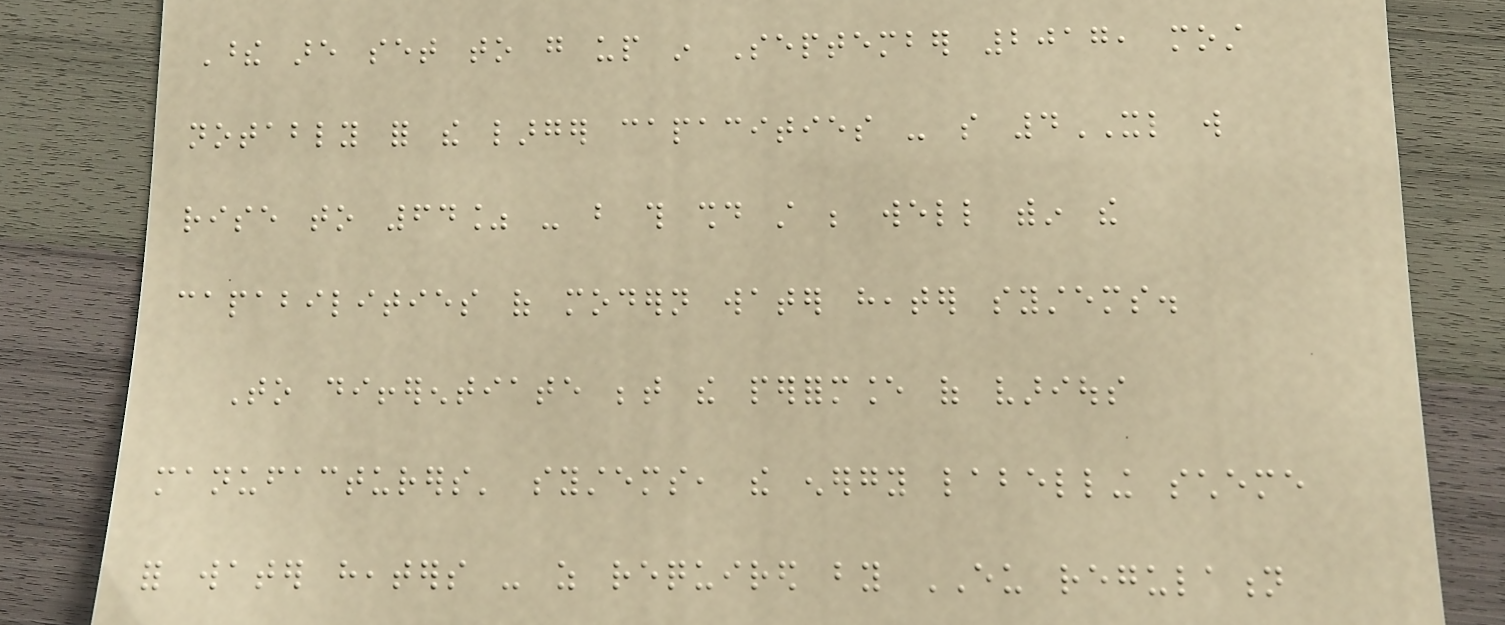These are set to go up in September 2017, most
notably for the larger capacities - so 4XL will
rise to 64% - but this should still be well within the
capabilities of modern water heater systems.
To differentiate between the performance of various
manufacturers' systems, the energy labelling scheme
for water heaters - as required by EU regulation
